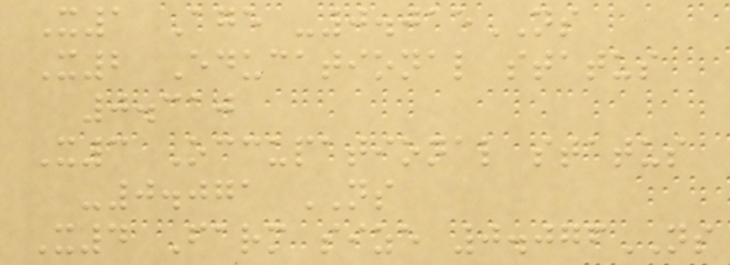X1 Age -0.015NS
X2 Educational status
0.310
X3 Occupational status
-0.071 NS
X4 Farm size 0.076NS
